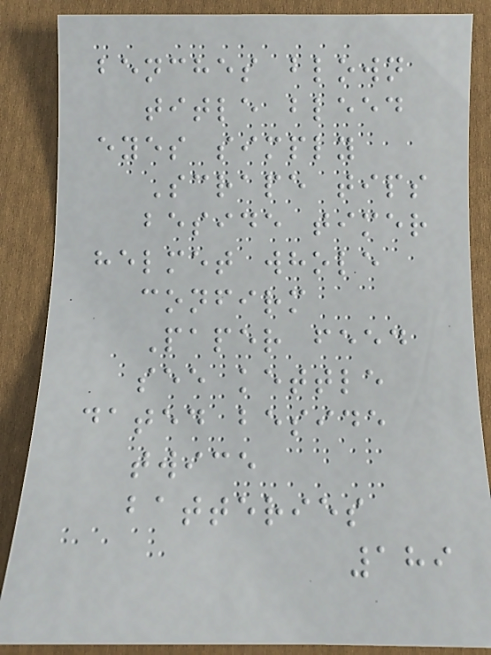benches blown
title bleed
eyes simply
Scrape tips
beside timer
helmet whole
confirm
Paper feed
see kettle
dated beside
twice
batteries
189
